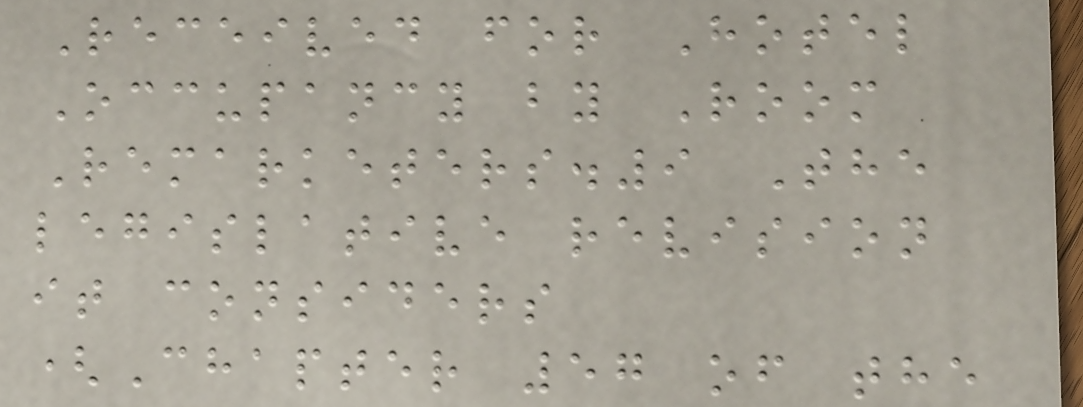Received for Hotel
Occupancy by Room
Remarketers.9 The
legislative revision
it considers
(Chapter 57 of the
